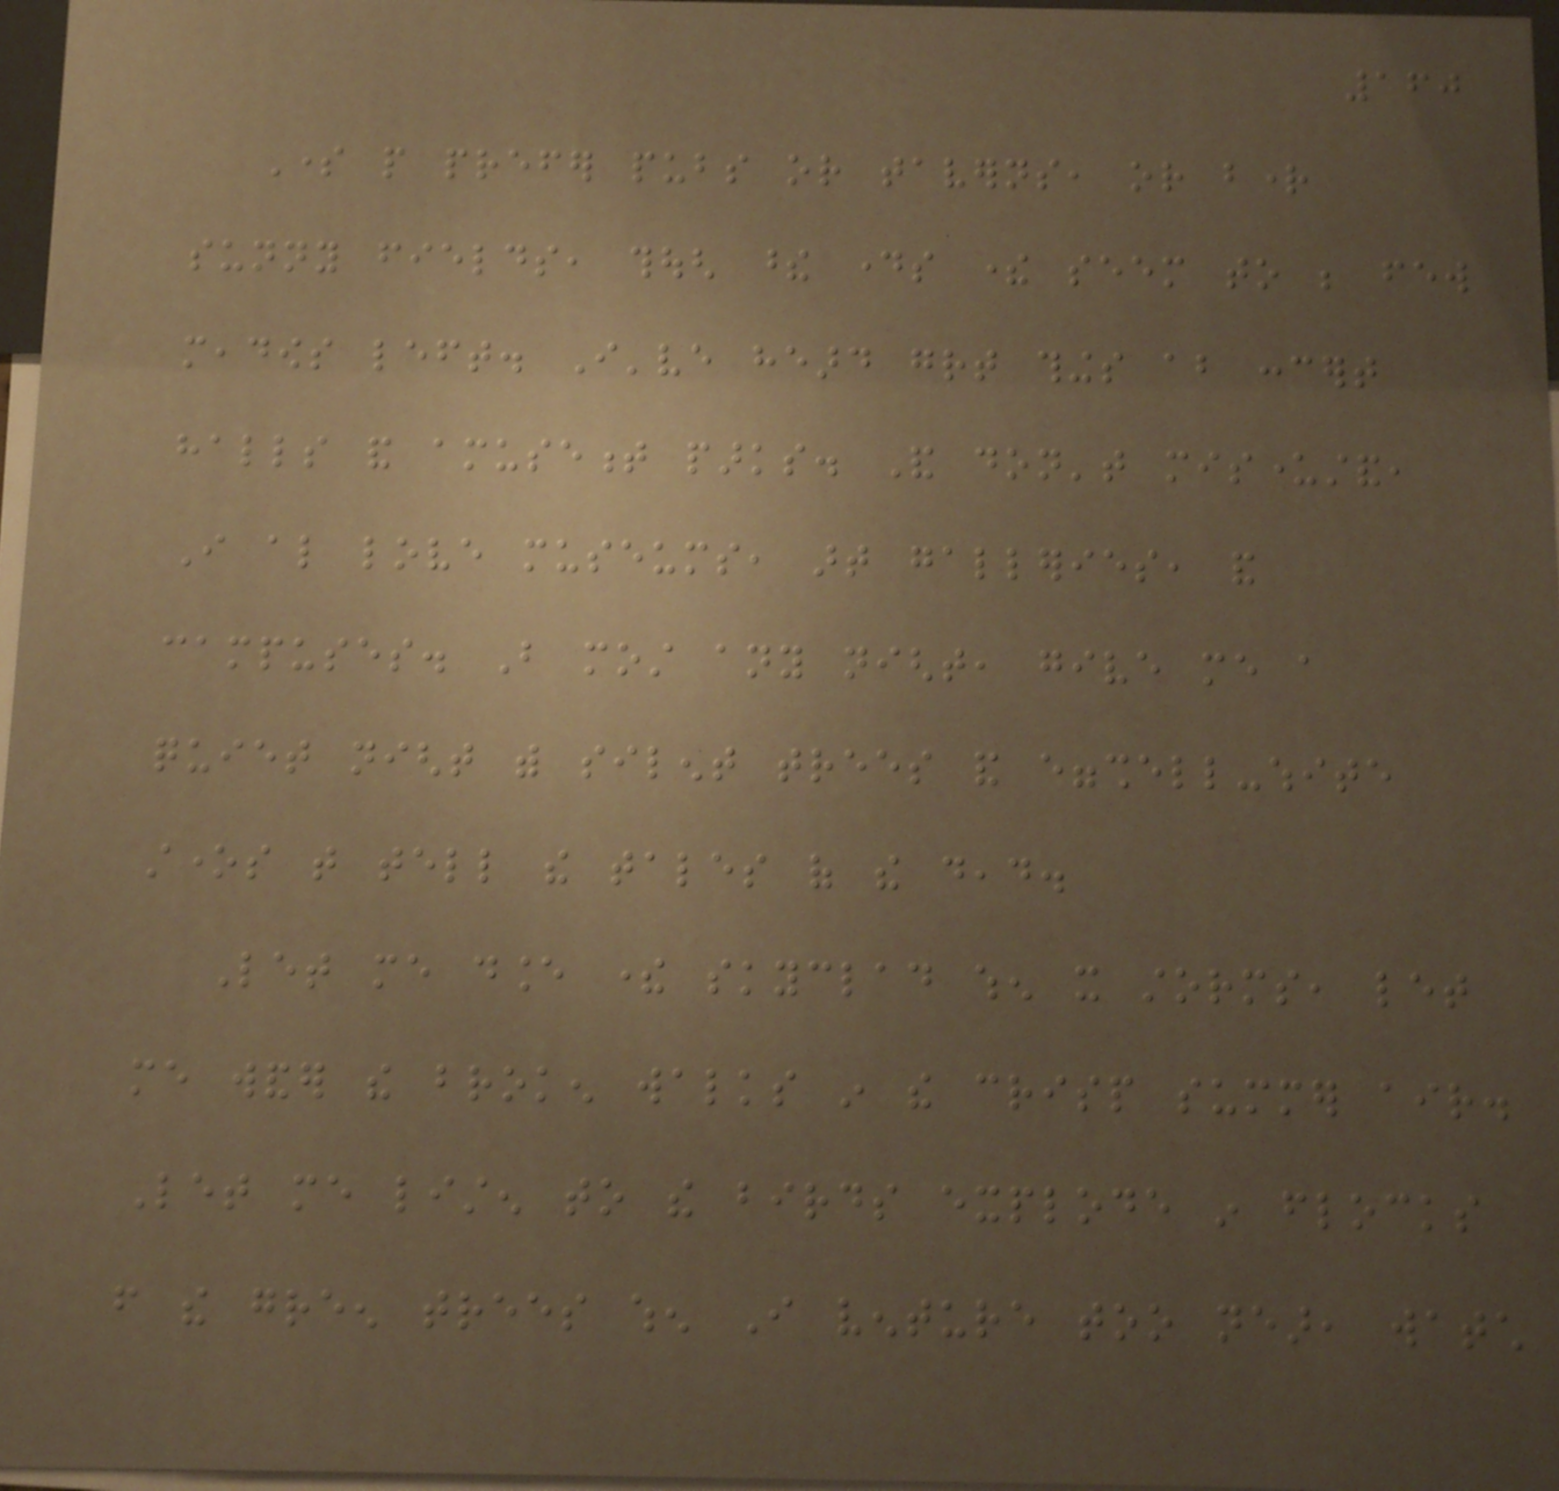160
Some people prefer pubs or taverns, or bright
sunny fields, though these days there seem to be few
meadows left. I've heard great things about concert
halls and amusement parks. And don't misunderstand,
I also love museums, art galleries, and
campuses. But most any night, give me a
quiet night with silent trees and eggshell-white
stones that tell the tales of the dead.
Let me dance there skyclad when it storms, let
me wander the broken walks in the crisp summer air.
Let me listen to the birds explode in flocks
from the green trees when I venture too near, watch
